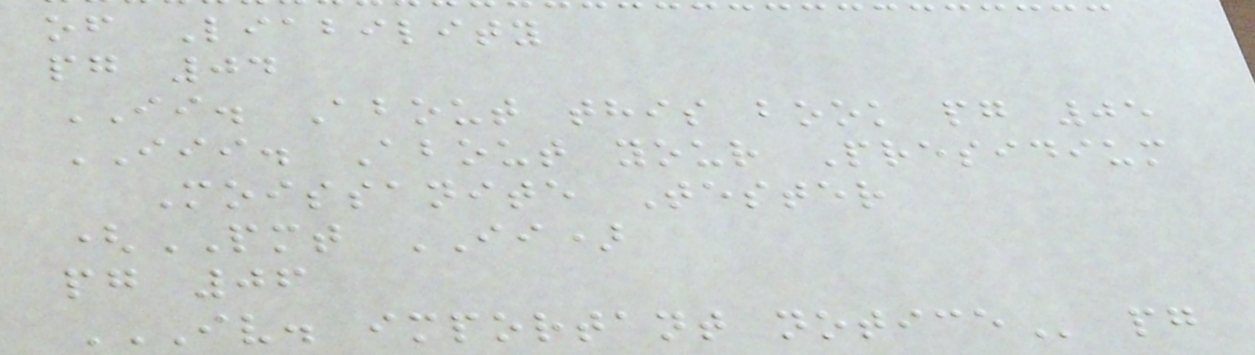of Liability
pg 04
II. About this book pg 05
III. About your Presidium
Moissanite Tester
(PMT II)
pg 06
IV. IMPORTANT NOTICE pg
